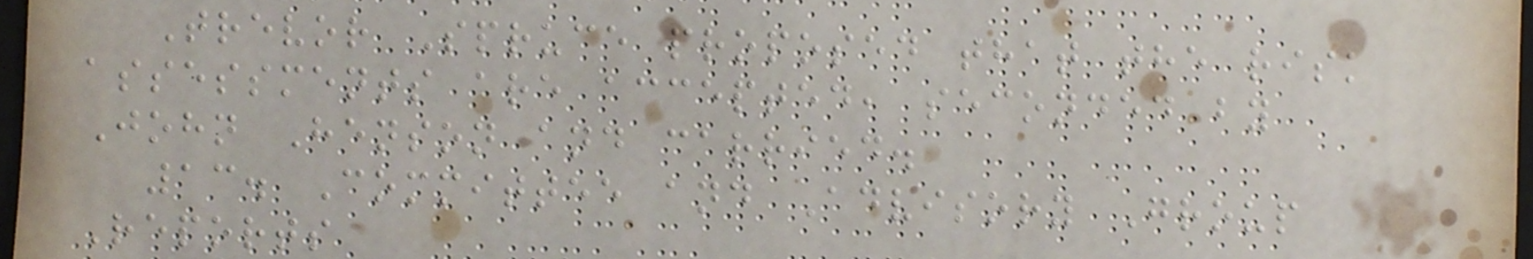Trevor Spruce proposed that the risk
assessments are accepted, seconded by
John Henson and carried.
13. Committee and Advisory Group
Reports
